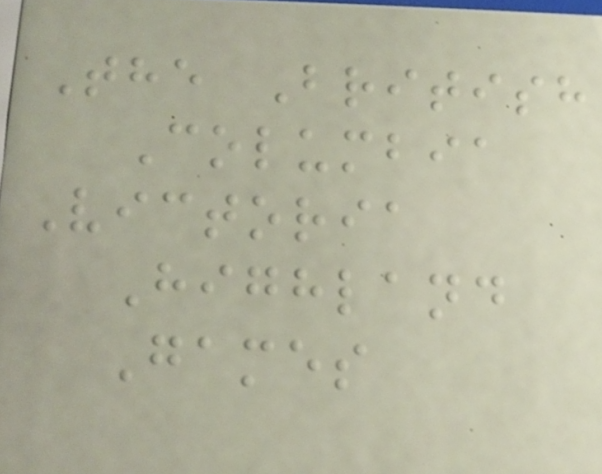The British
Columbia
Victoria
Highland
Games
